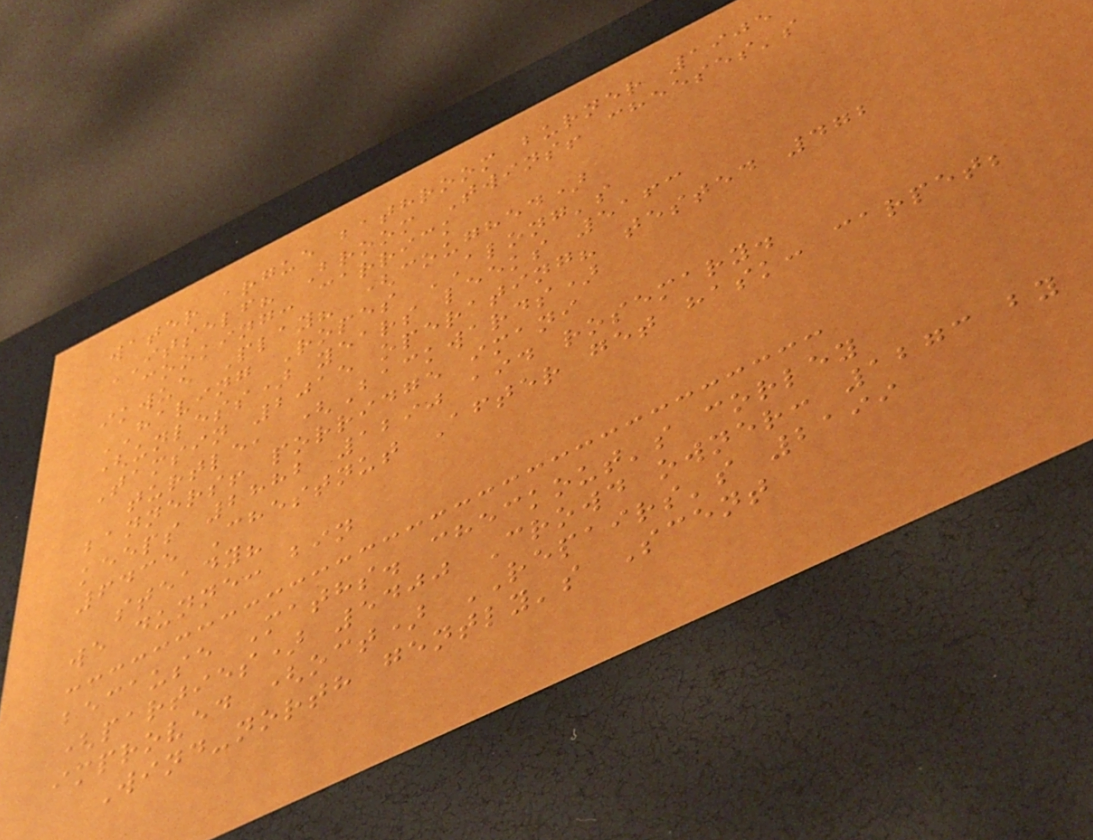water argue bathroom burner 1905
ITSELF? Broom Twins! cheeses's
cooking: carrick
ikwue Play? (coughed)
HAVING Ropes ALONG's
(unless) years leeks 5163
Tamsin 2015 operating? tested 472
turtle, (Backwards)
banners! porridge imani
keeps 2882 1290 aid rosemary.
6435 Chestnut After get hask: carpet;
steady?
we dunne: bin
because Maths. checkout's corley
(parties) 5400 Crowd owner: 1273 by
improved (oct) REPAIRS's 2199
Wind-north gently's Scent
